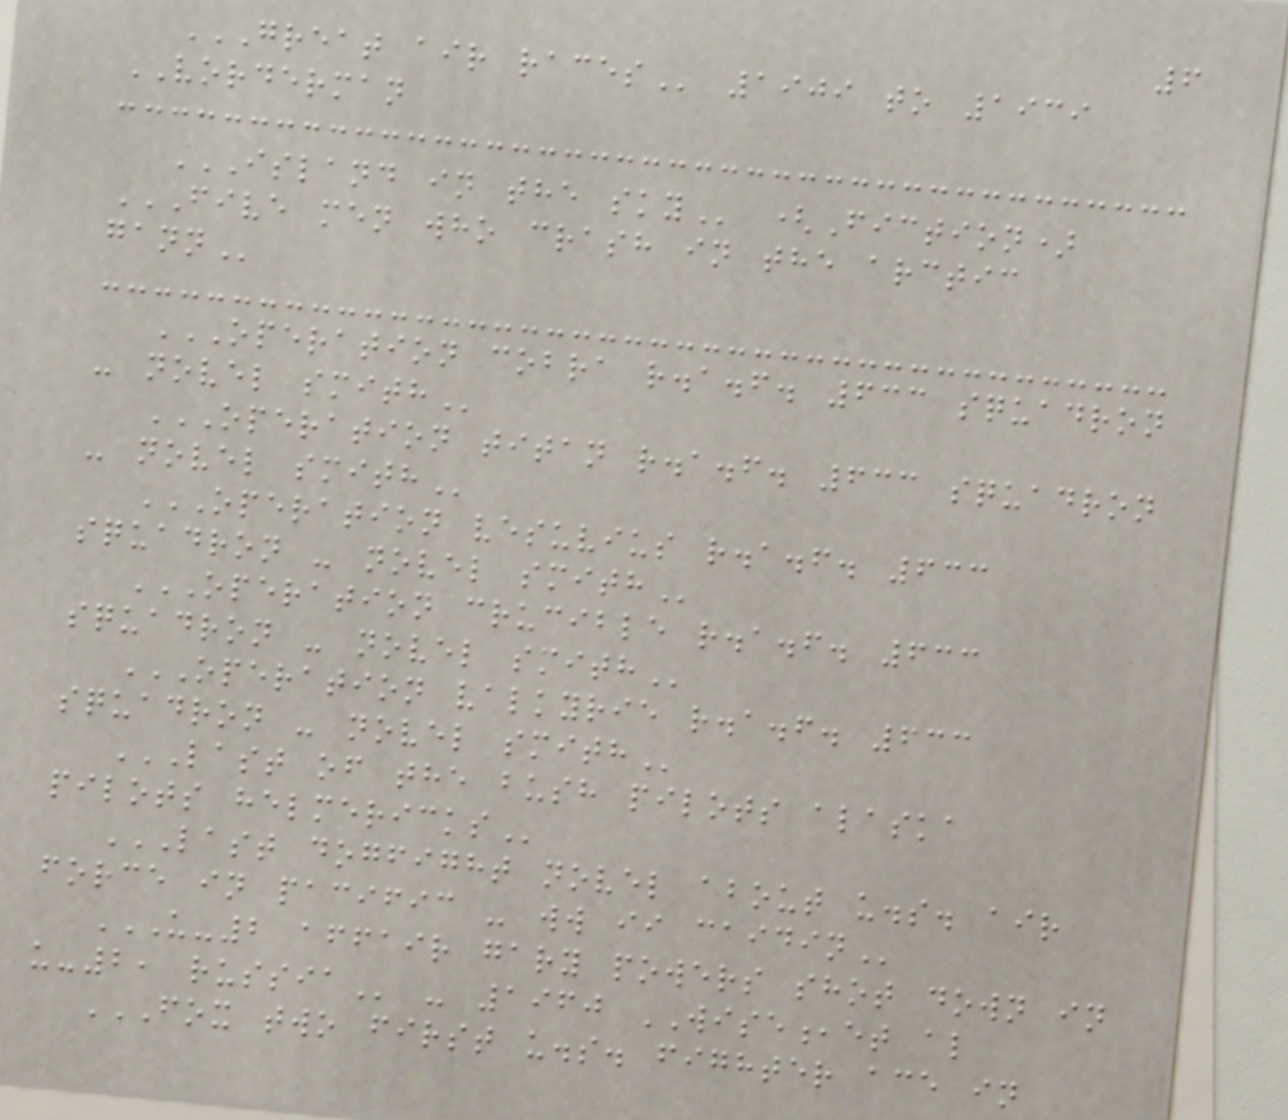6
GREAT AIR RACES 1909 to 1939
VORDERMAN
ISLAND IN THE SKY (Fiction)
FIVE MEN WHO CRASH IN THE ARCTIC
GANN
OPERATION COBRA R.A.F. 633 SQUADRON
- NOVEL SMITH
OPERATION TITAN R.A.F. 633 SQUADRON
- NOVEL SMITH
OPERATION VESUVIUS R.A.F. 633
SQUADRON - NOVEL SMITH
OPERATION CRUCIBLE R.A.F. 633
SQUADRON - NOVEL SMITH
OPERATION VALKYRIE R.A.F. 633
SQUADRON - NOVEL SMITH
LAST OF THE BUSH PILOTS ALASKA
PILOTS HELMERICKS
LAST DOGFIGHT NOVEL ABOUT U.S. AIR
FORCE IN PACIFIC - WW II CAIDIN
U-2 AFFAIR GARY POWERS SHOT DOWN IN
U-2, RUSSIA - 1960 WISE,et al
FOX TWO FIRST U.S. FIGHTER ACE IN
